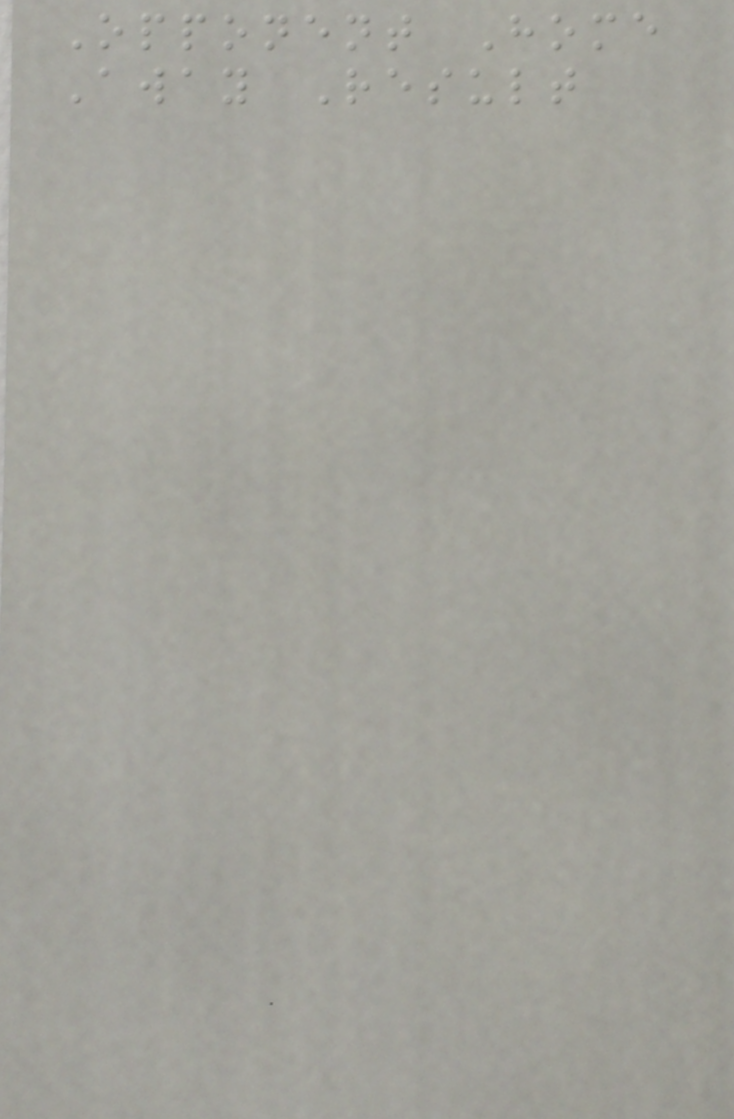Opponent Home
Away Result
